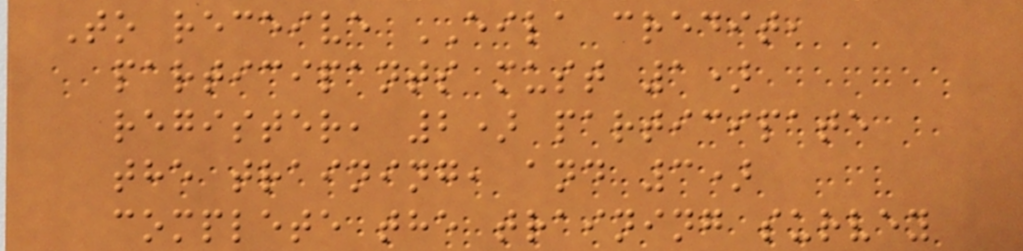To receive EILA credit,
participants must 1)
register, 2) participate
the training, and 3)
complete the training survey
